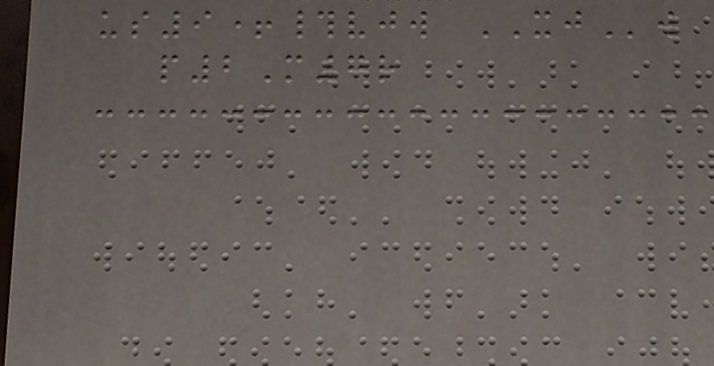us9+#vjw XJw
p2M7r
